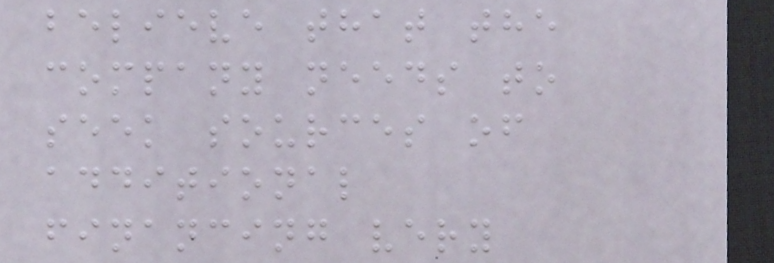believe that the
company needs to
seek sources of
additional
financing very
